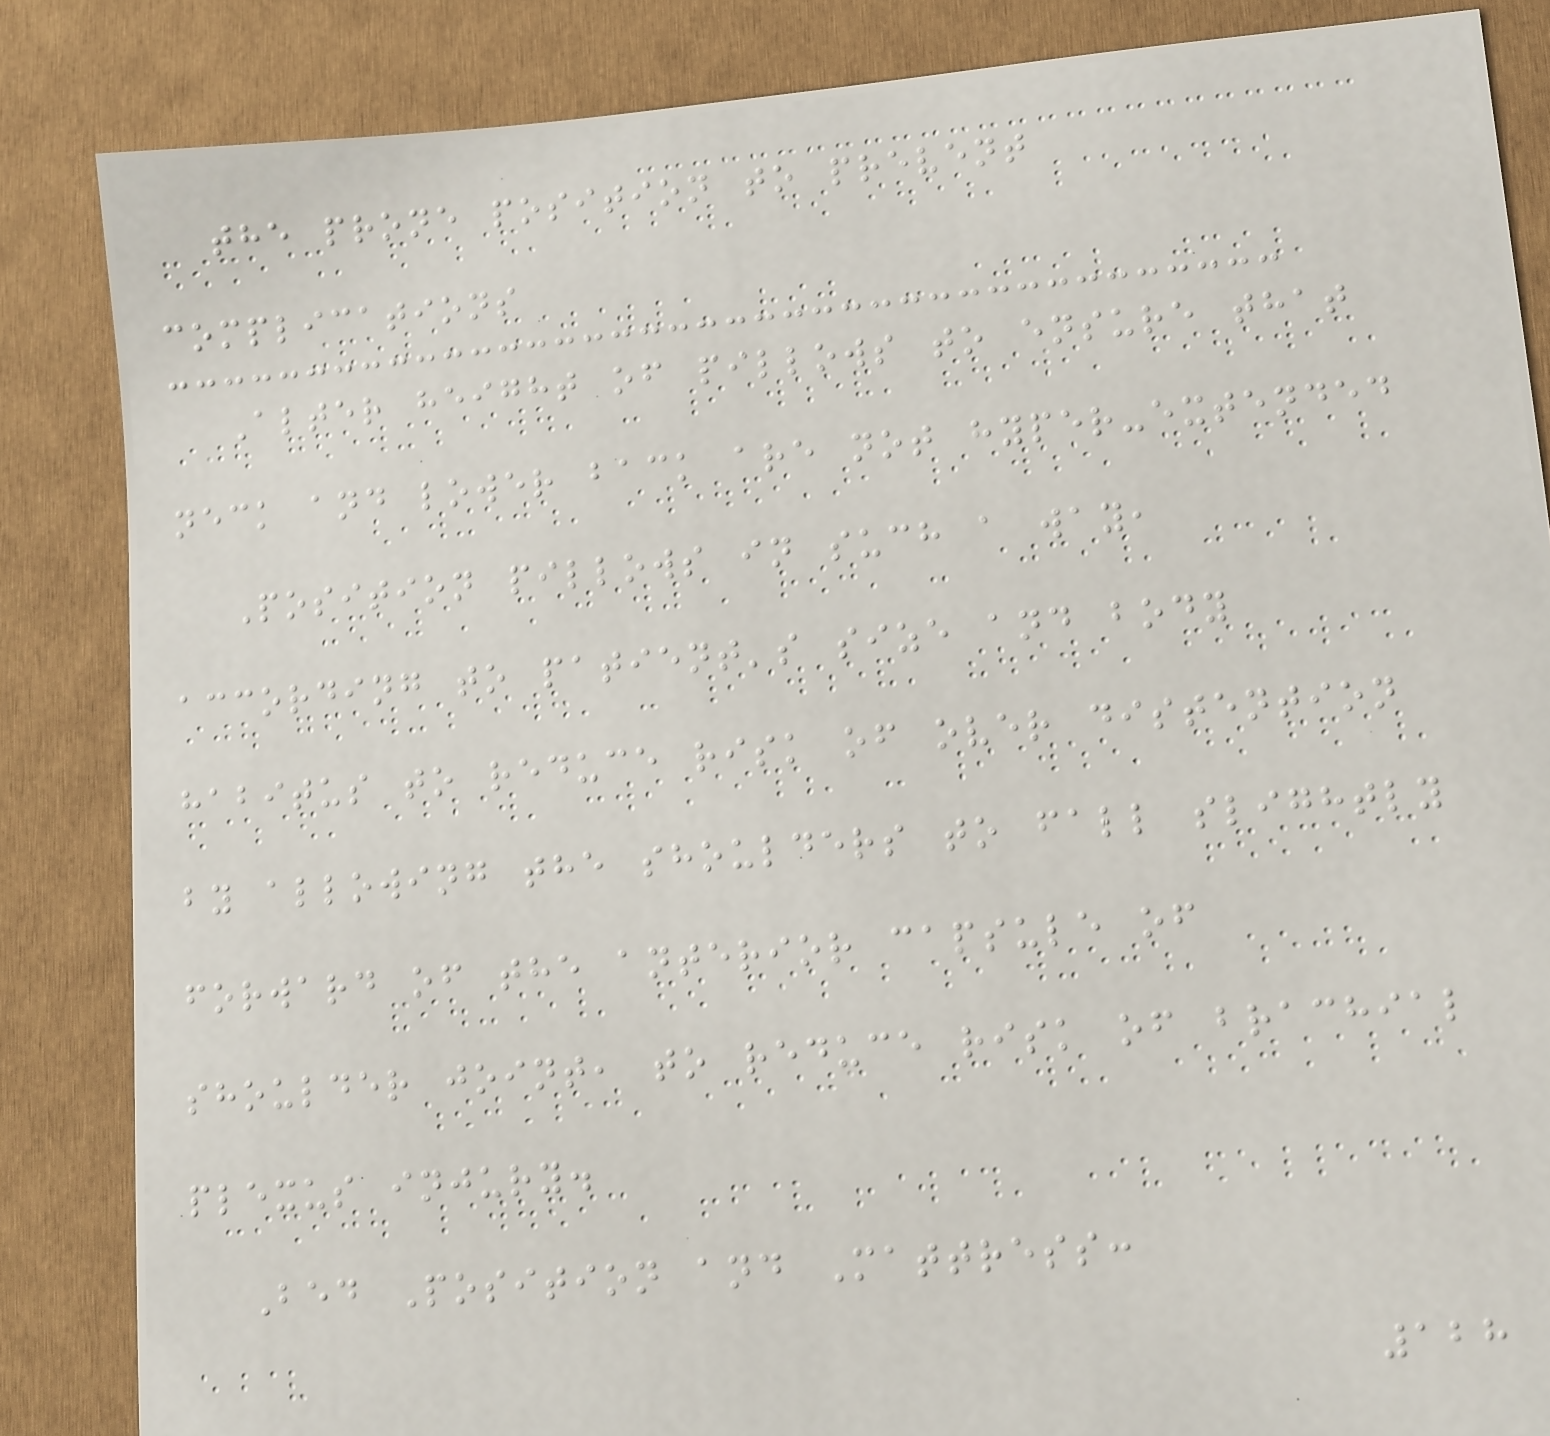the prone position to prevent
complications
Alter height of pillows to ensure that
neck and lower back are not hyper-extended
Position pillows in such a way,
according to patient's size and body
habitus to reduce risk of over distention
by allowing the shoulders to fall slightly
forward of the anterior capsule of
shoulder joint, to reduce risk of brachial
plexus injury.
Bed Position and Mattress:
128
